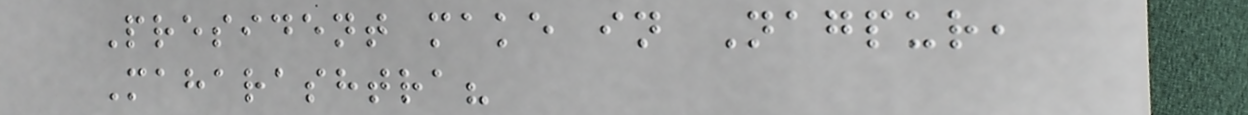President make in Nagpur,
Maharashtra?
